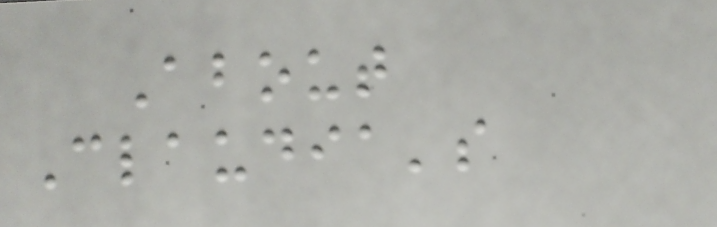About
Claudia's
